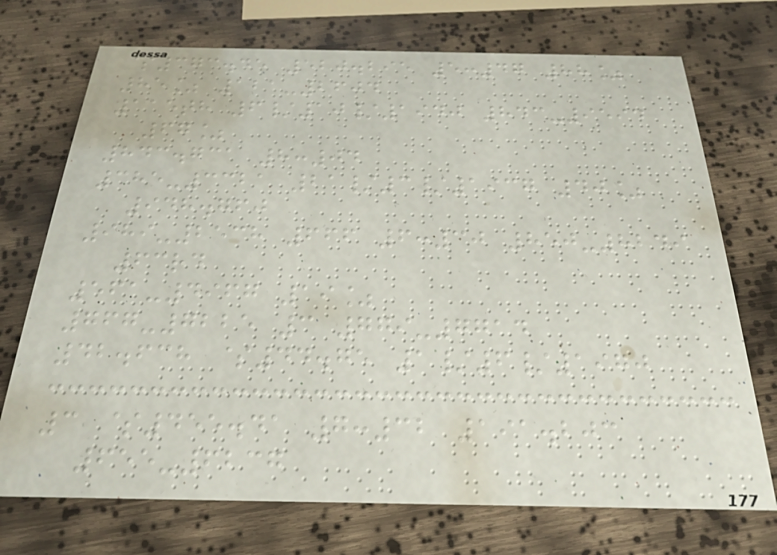$373.45 520.295 5:47 88%
85% 121-2604
115th 6/10/1940 843-9594
67%
843.731 8:04
385-3321 21/3/1937 40%
948.760
989-2538 666 6:30 850-8249
63rd
561-4967 19%
767-7225 3 779-7714
42.638 $44.75 1/6/1970
3 $455.41 7:32 191.203
655-6237
